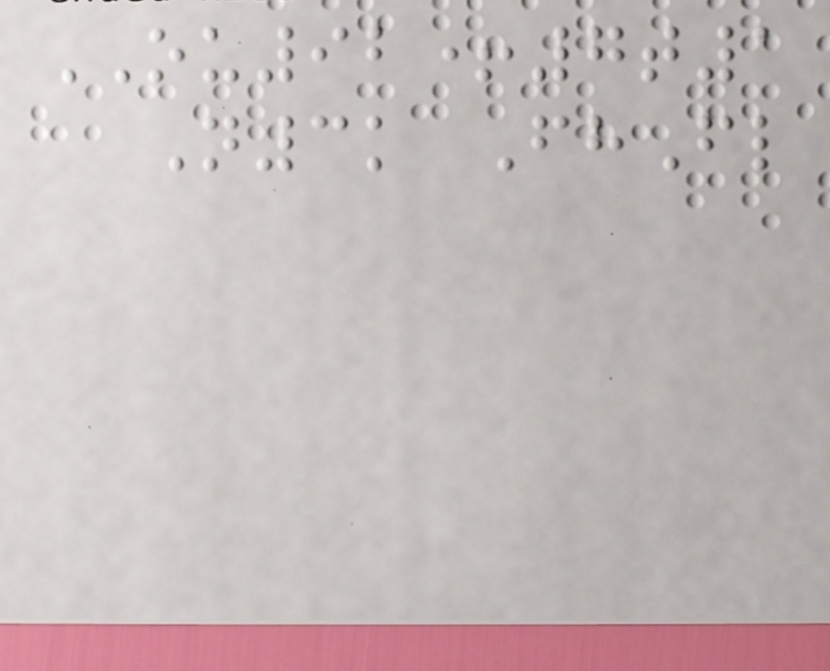OU92+7t1
N3k FhFl
